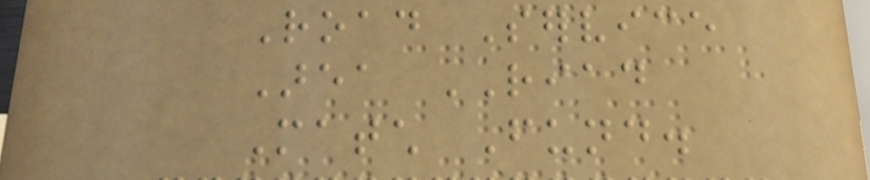Road Service
Area RIAD
Match Fund.
